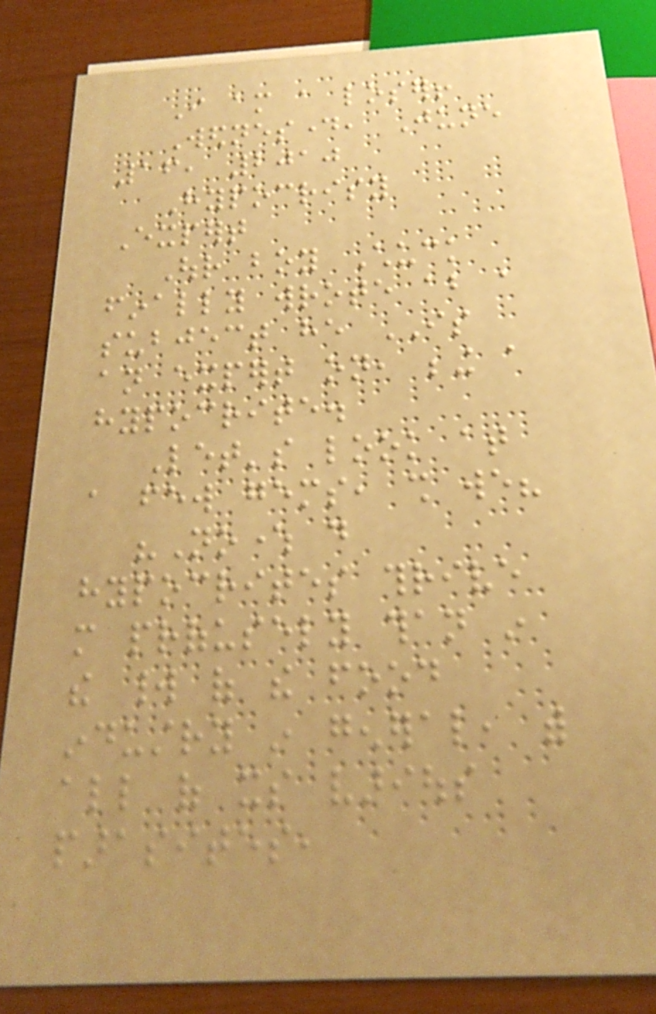I am a loser!
Wednesday, June
16, 2010
Hypocrisy
Expert
Our boy Chuck
finally wrote about a
subject he IS
an expert on, being a
hypocrite.
Let's look at
a few gems, shall we?
"Nowhere do
hypocrites thrive
more profusely than in
the world of the food
industry in general, with
all of its various
parasites,
